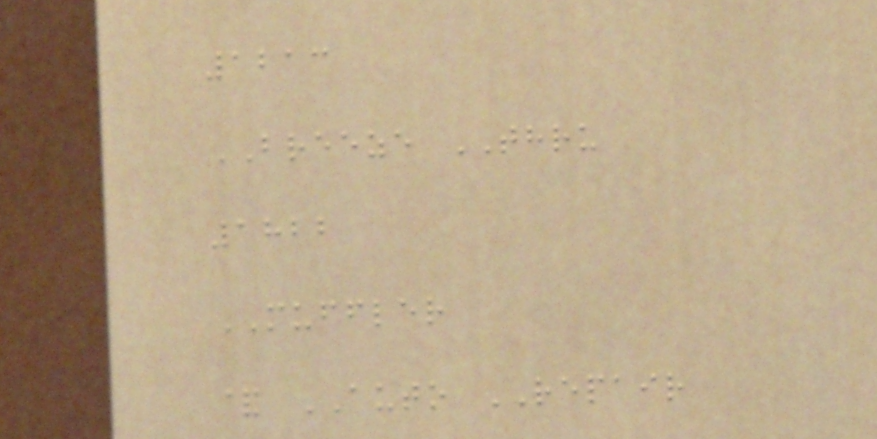1213
BREEZE THRU
1822
MUFFLER
& AUTO REPAIR
